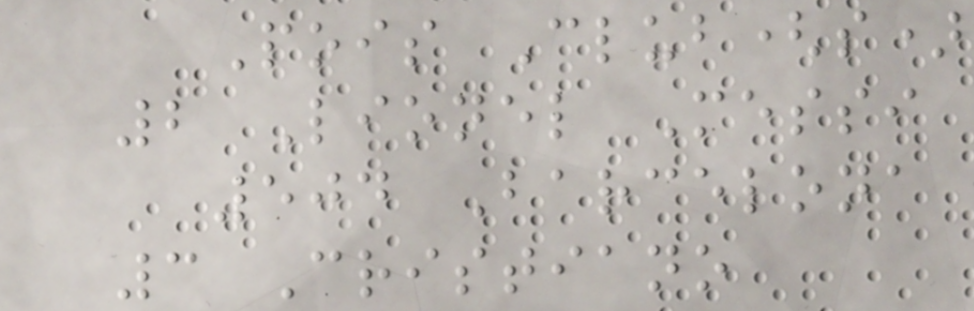Pois Club(s)
2 Lionel Messi
504 Barcelona
3 Cristiano
